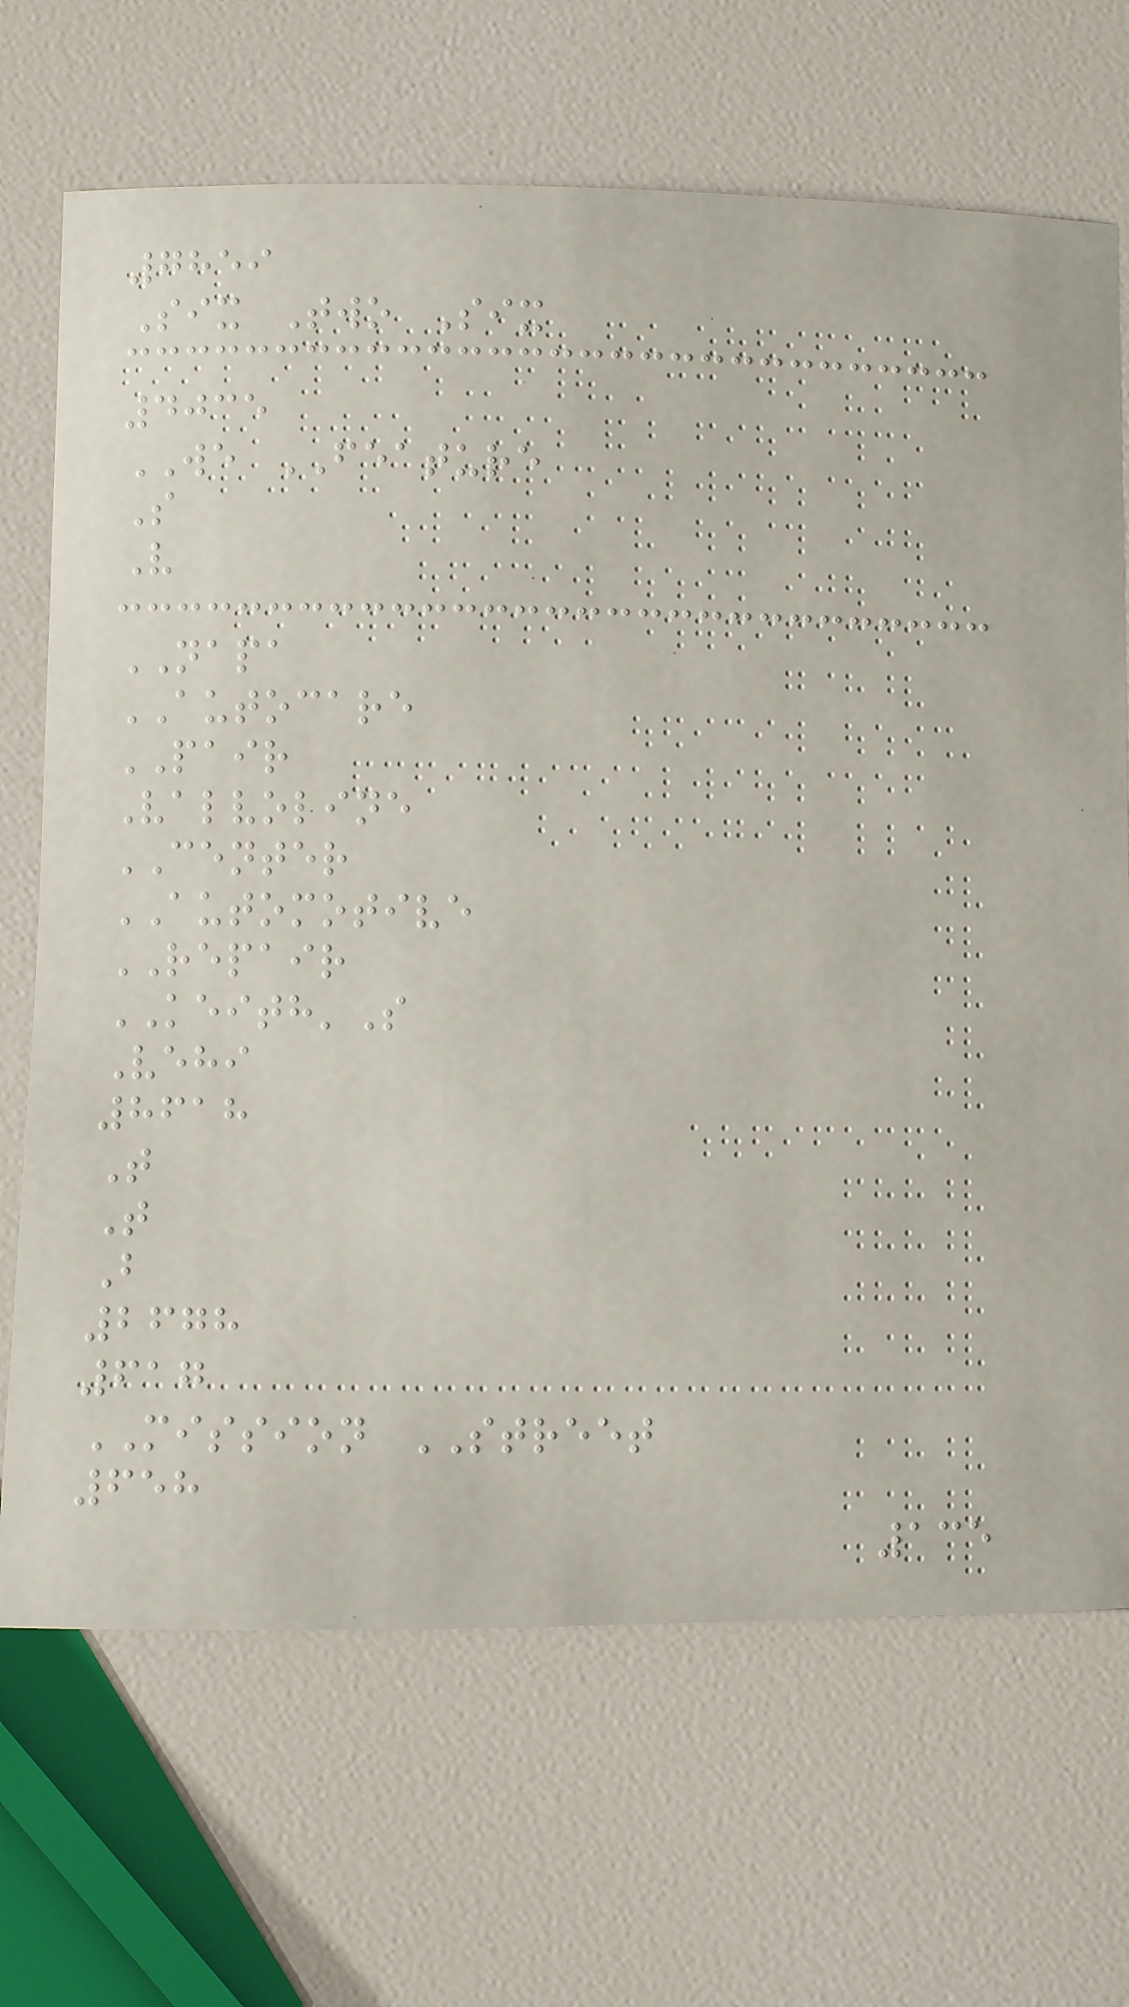7859
Six Two Six
4035
WE FEATURE
S
V
NAPA
AUTOCARE
PAIR
Valvoline
CENTER
AUTOMOTIVE
REPAIR
KEITH'S
Vehi
8618
T
T
B
2678
617
MISSION STREET
658
135
